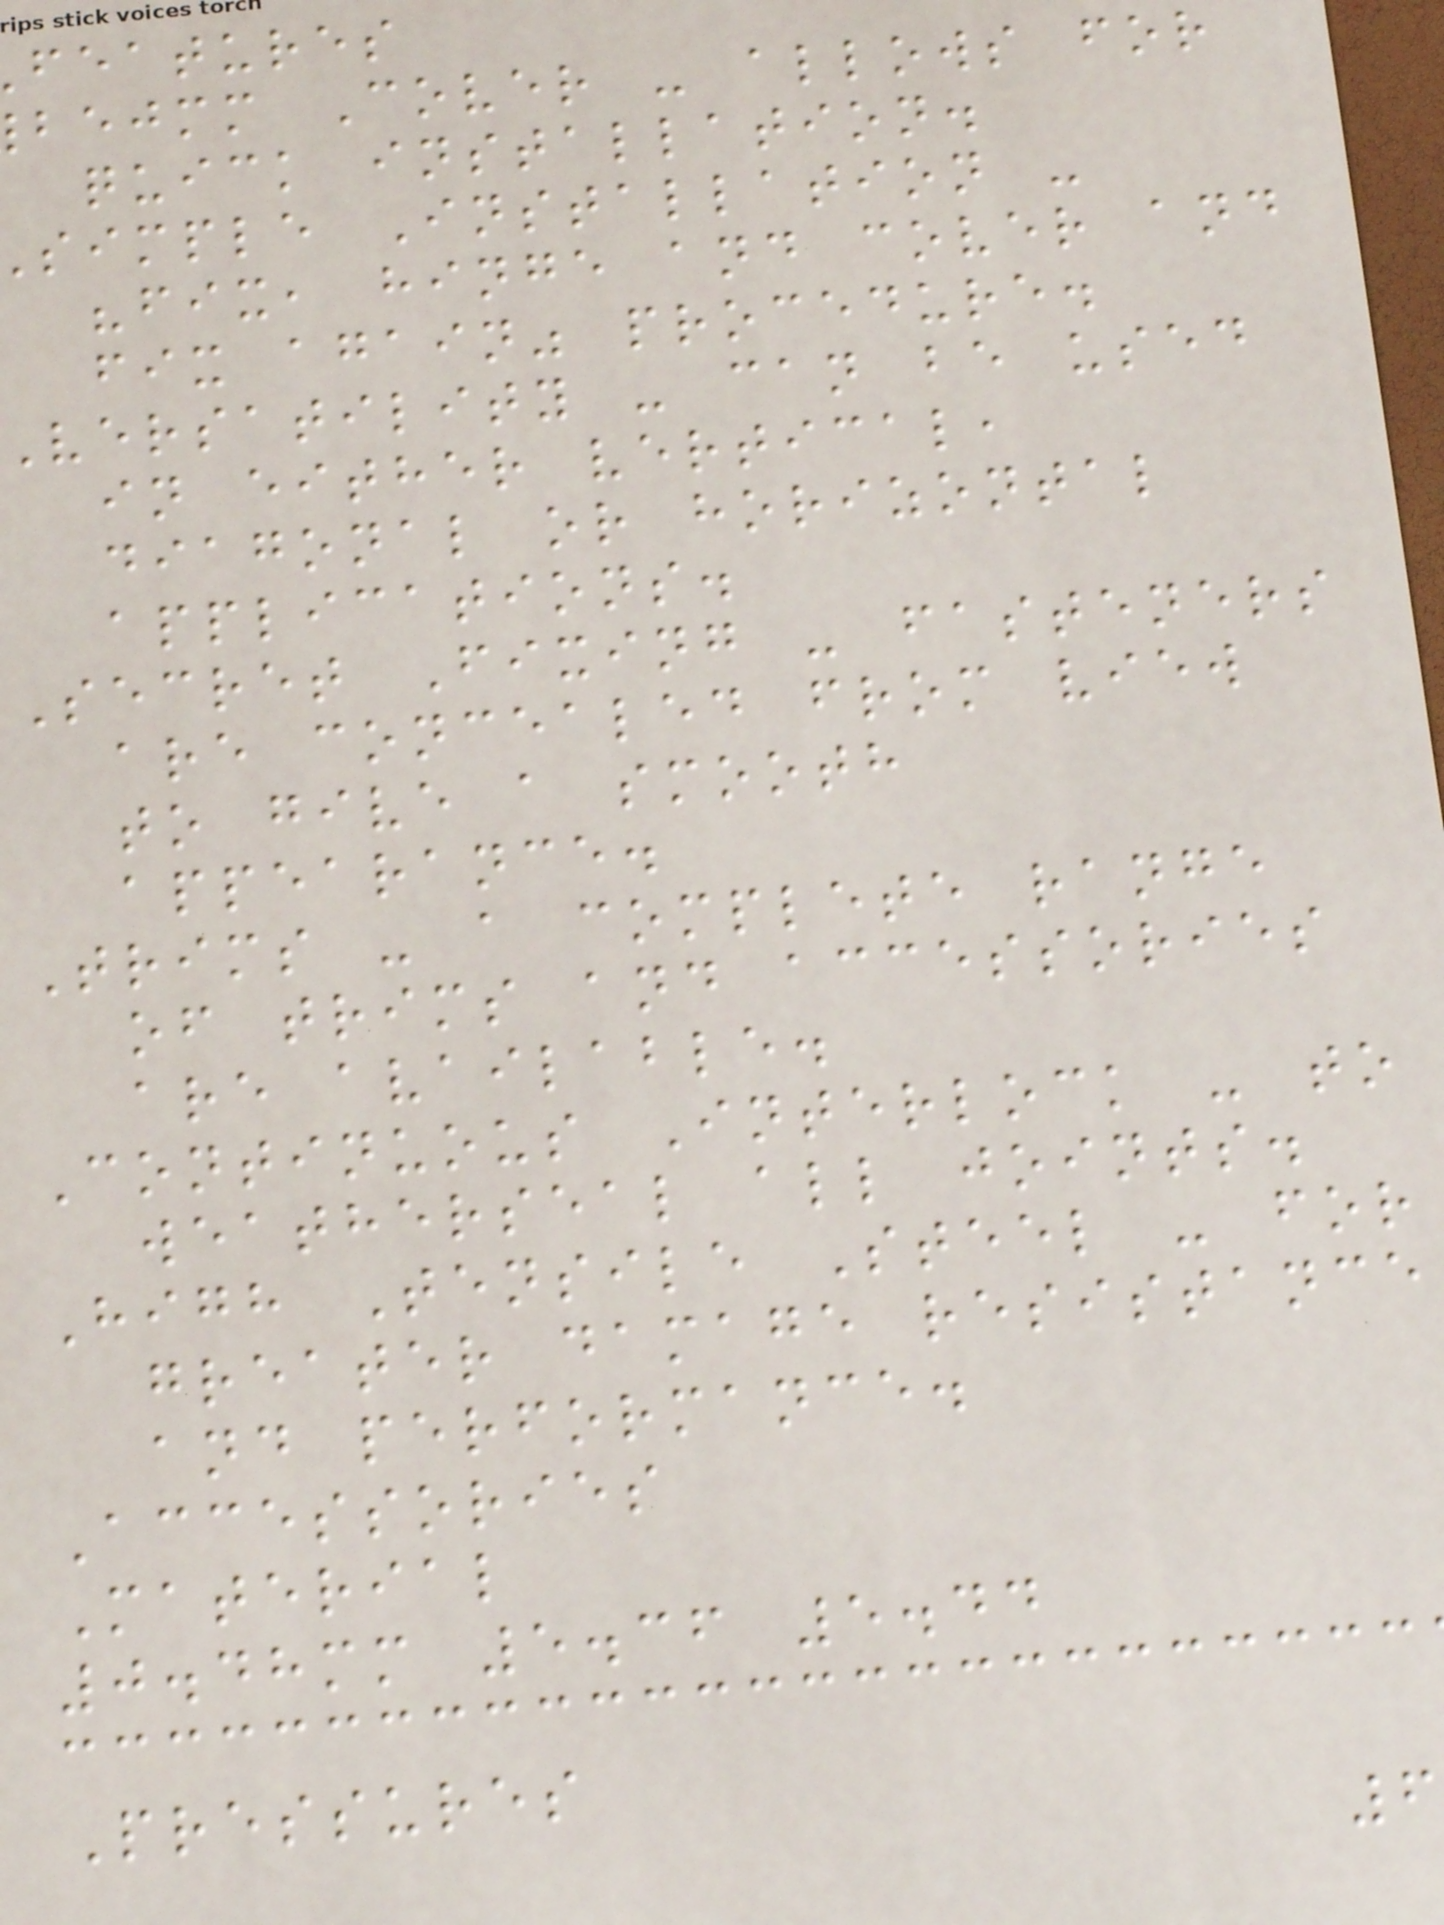features
bejmm Cover - allows for
quick installation.
simple Installation -
"fix, hinge and cover and
fix again" procedure.
Versatility - can be used
in either vertical,
diagonal or horizontal
applications.
Secret Fixing - fasteners
are concealed from view
to give a smooth
appearance.
Trims - a complete range
of trims and accessories
are available.
Continuous Interlock - to
weatherseal all joints.
High Tensile Steel - for
greater damage resistance
and performance.
Accessories
Material
0.48mm 5.36 5.44
Pressures
